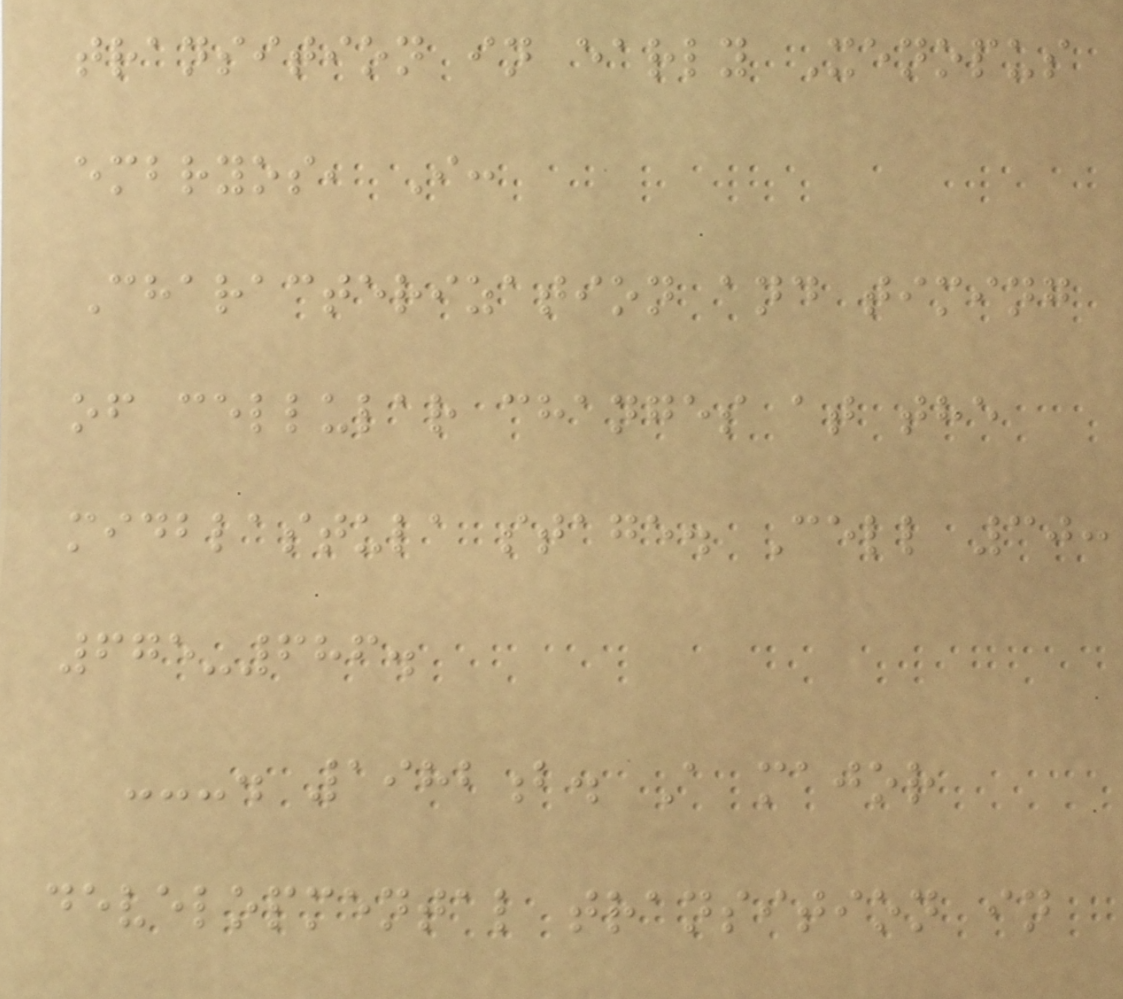transition in early Xenopus
embryos, I:
Characterization and timing
of cellular changes at the
midblastula stage. Cell 30:
675-686.
---. 1982b. A major
developmental transition in
